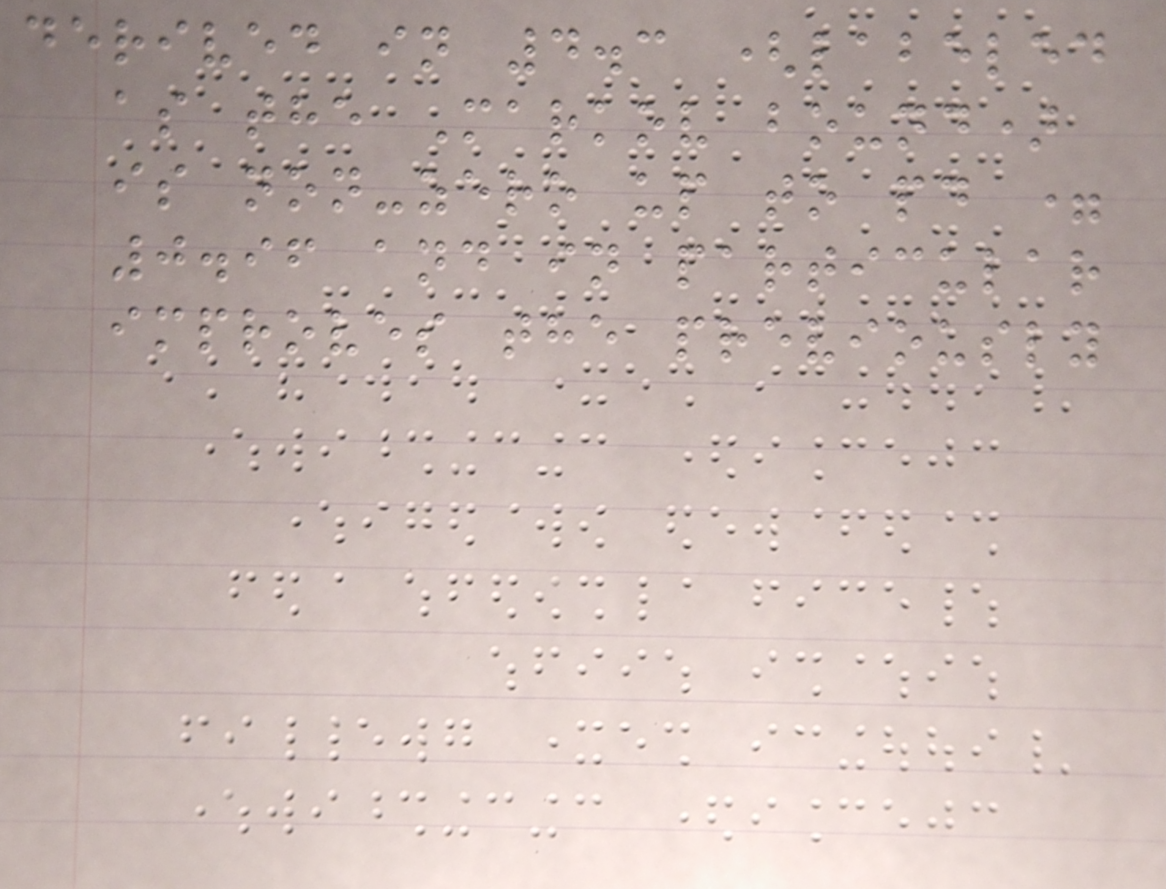derived in 4.3 (labeled
as the Markov bound)
is non-zero up to pd =
0.96 and in particular
improves the previously
